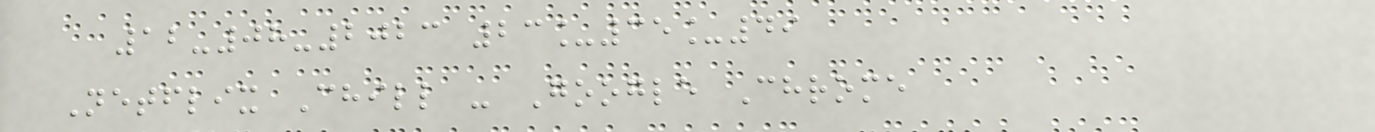12-08-2023 23_35_49
Netflix Chill - Google Chrome
